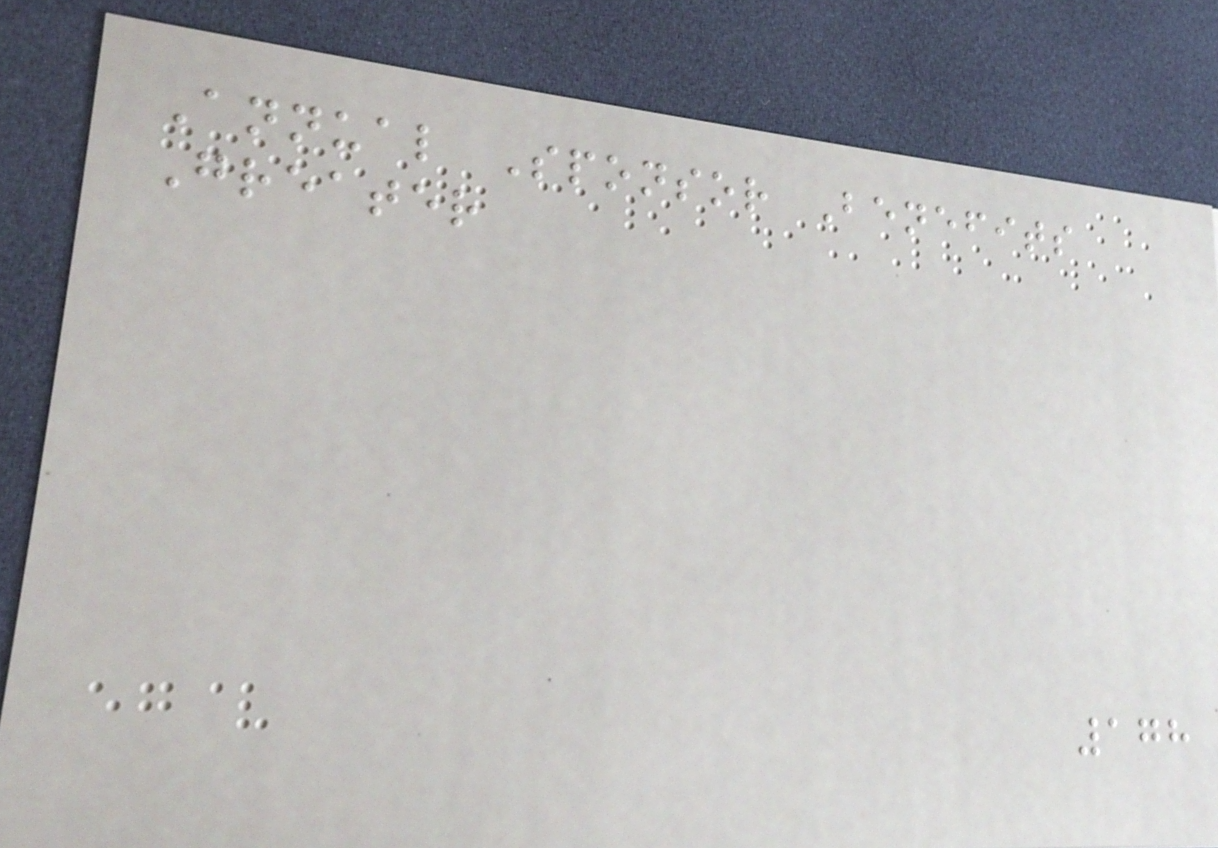Annual Sponsor Benefits
Greater
178
